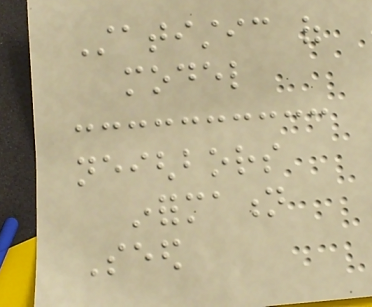Statistic of
model
neighbors
information
Seed
